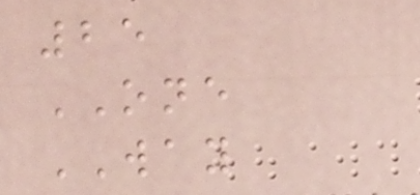25
ONE
WAY
